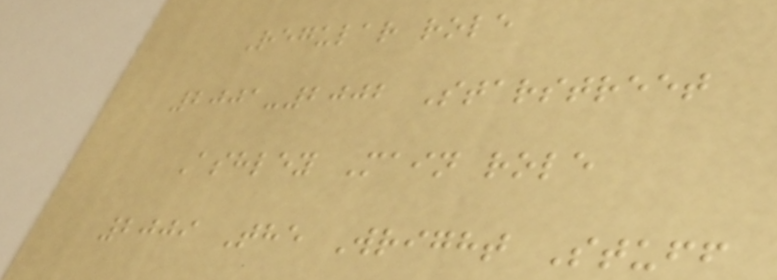Regular role
2001-2002 Starstreet
Ashley Main role
2009 The Wright Stuff
